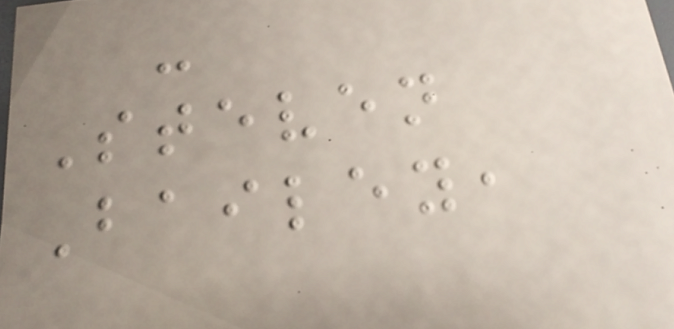-
Steven
Bailey,
